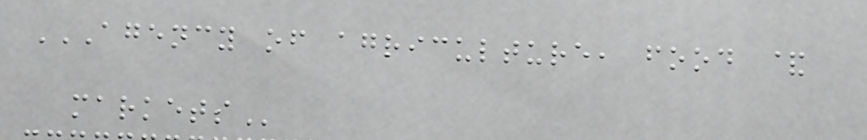AGENCY OF AGRICULTURE, FOOD &
MARKETS
